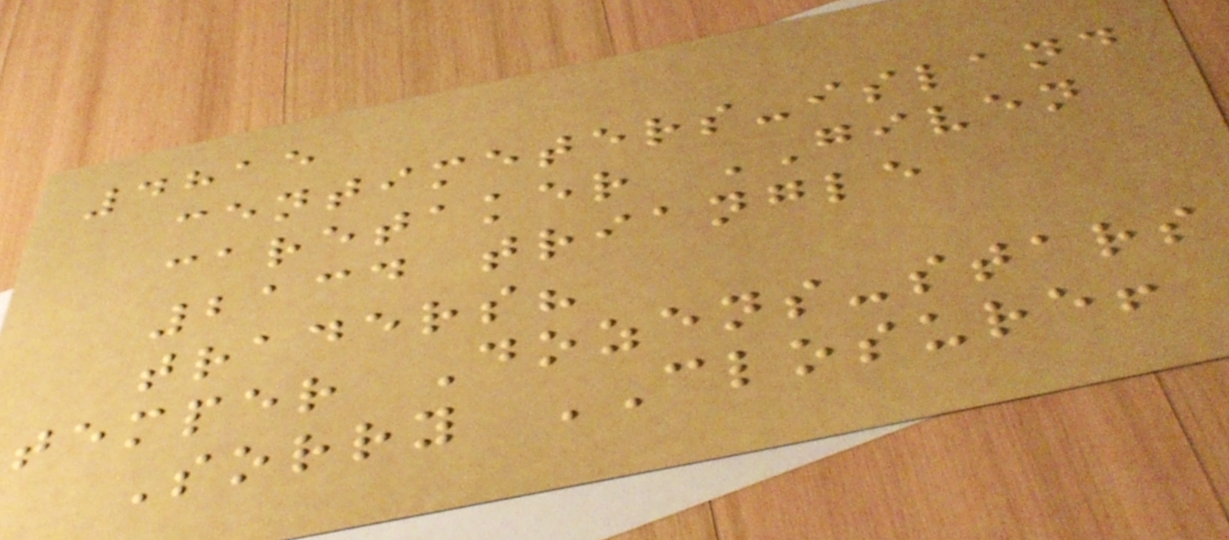4815
centimeters-island
caretaker GIVEN
2134 triangle
traders?
temper Dozens-stars
Sorry CLOSURE!
